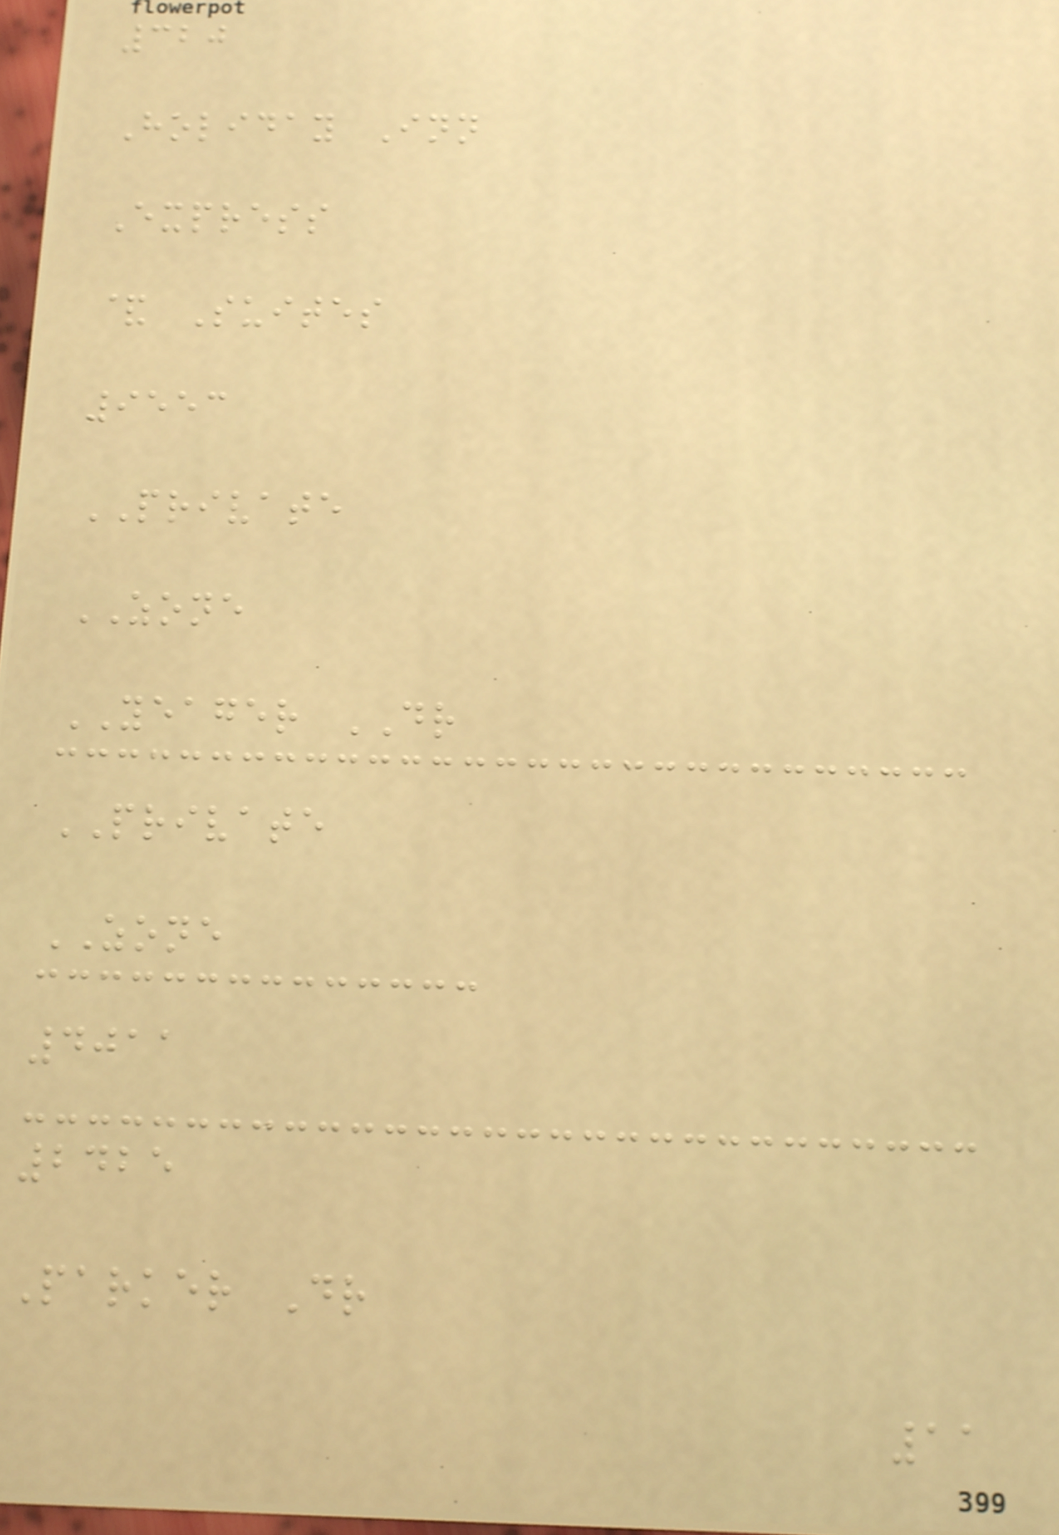320
Holiday Inn
Express
& Suites
9553
PRIVATE
ZONE
YEAGER DR
PRIVATE
ZONE
4011
2425
Parker Dr
11
